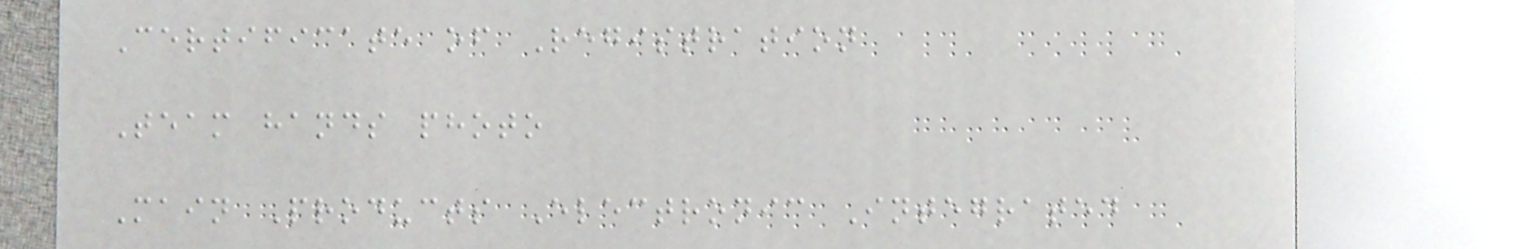Certificate of Registration
Team hands photo
Main Products Electronic Integrated
